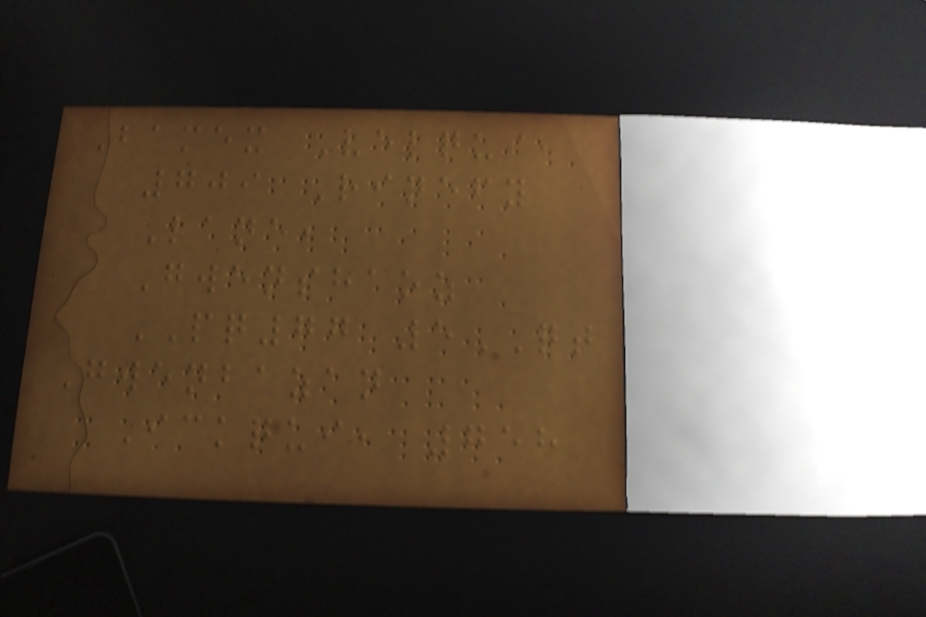Bamex Velqui,
709 Rinefy
Lane,
Gwenshaoz
PQ77 5QT
Gwenbazan
Ickqui, 758
